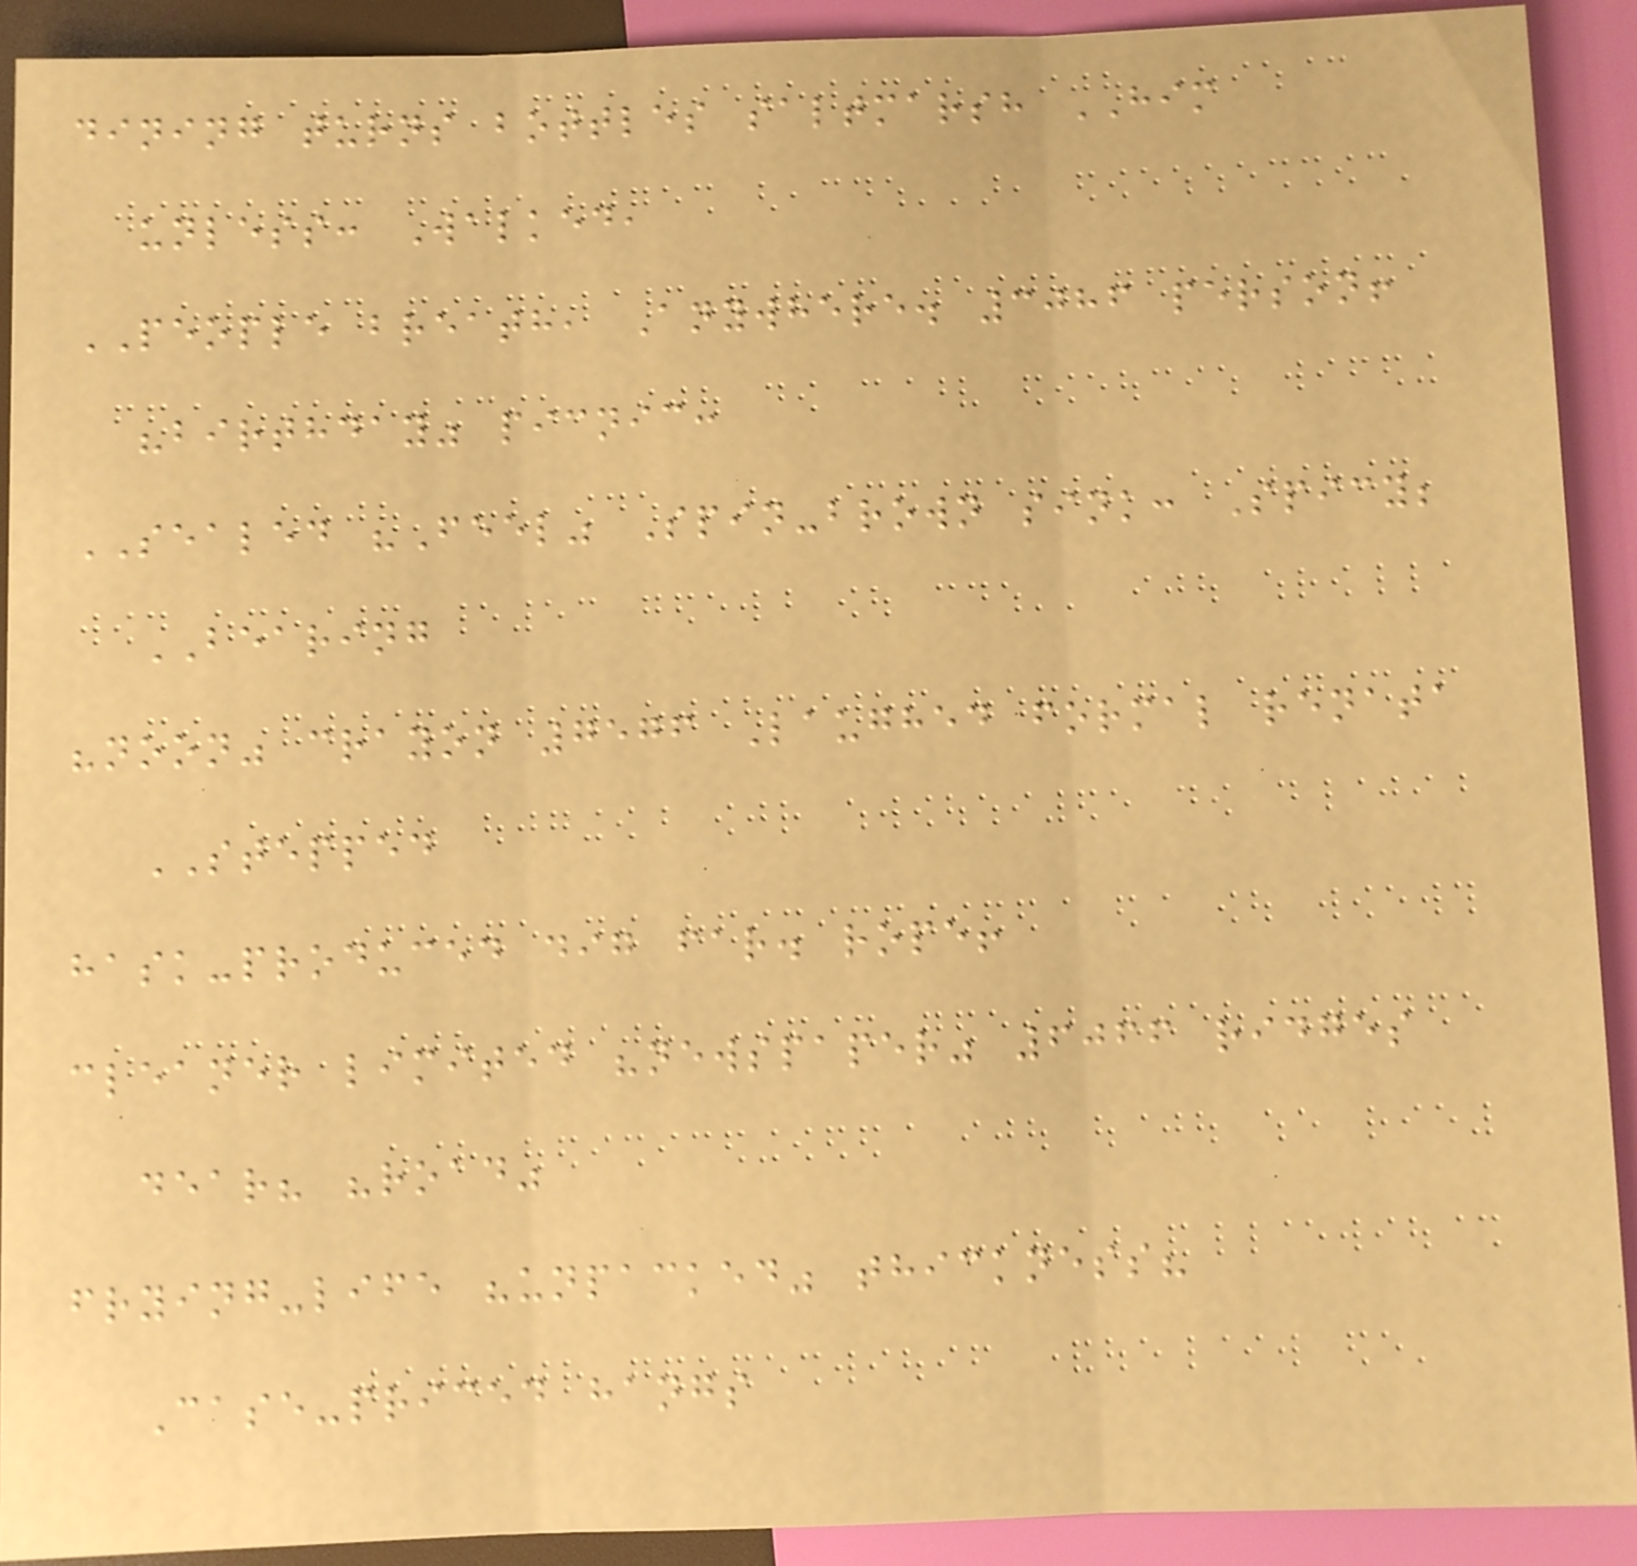dining turns bottles saltmarsh HIM
unless: Walked,
PEOPLE breath, Anywhere. 3086 person!
"birthday" picnic:
SEALED "Feel" Spin-brown sink: Spicy;
BEARING
"noon" crayon 7576 Laughed formal renata
STEPPED
hask-produced dig far. rope!
cleaner limited "newspaper" 6066 ridges
dear? "road"
frying-life "unpacked" thickness?
Case-priced hangs
